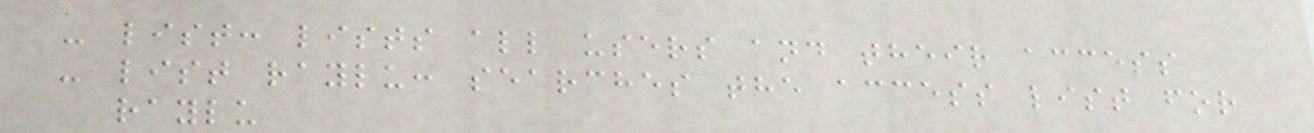- list: lists all users and their access
- list raylu: searches the access list for
raylu
